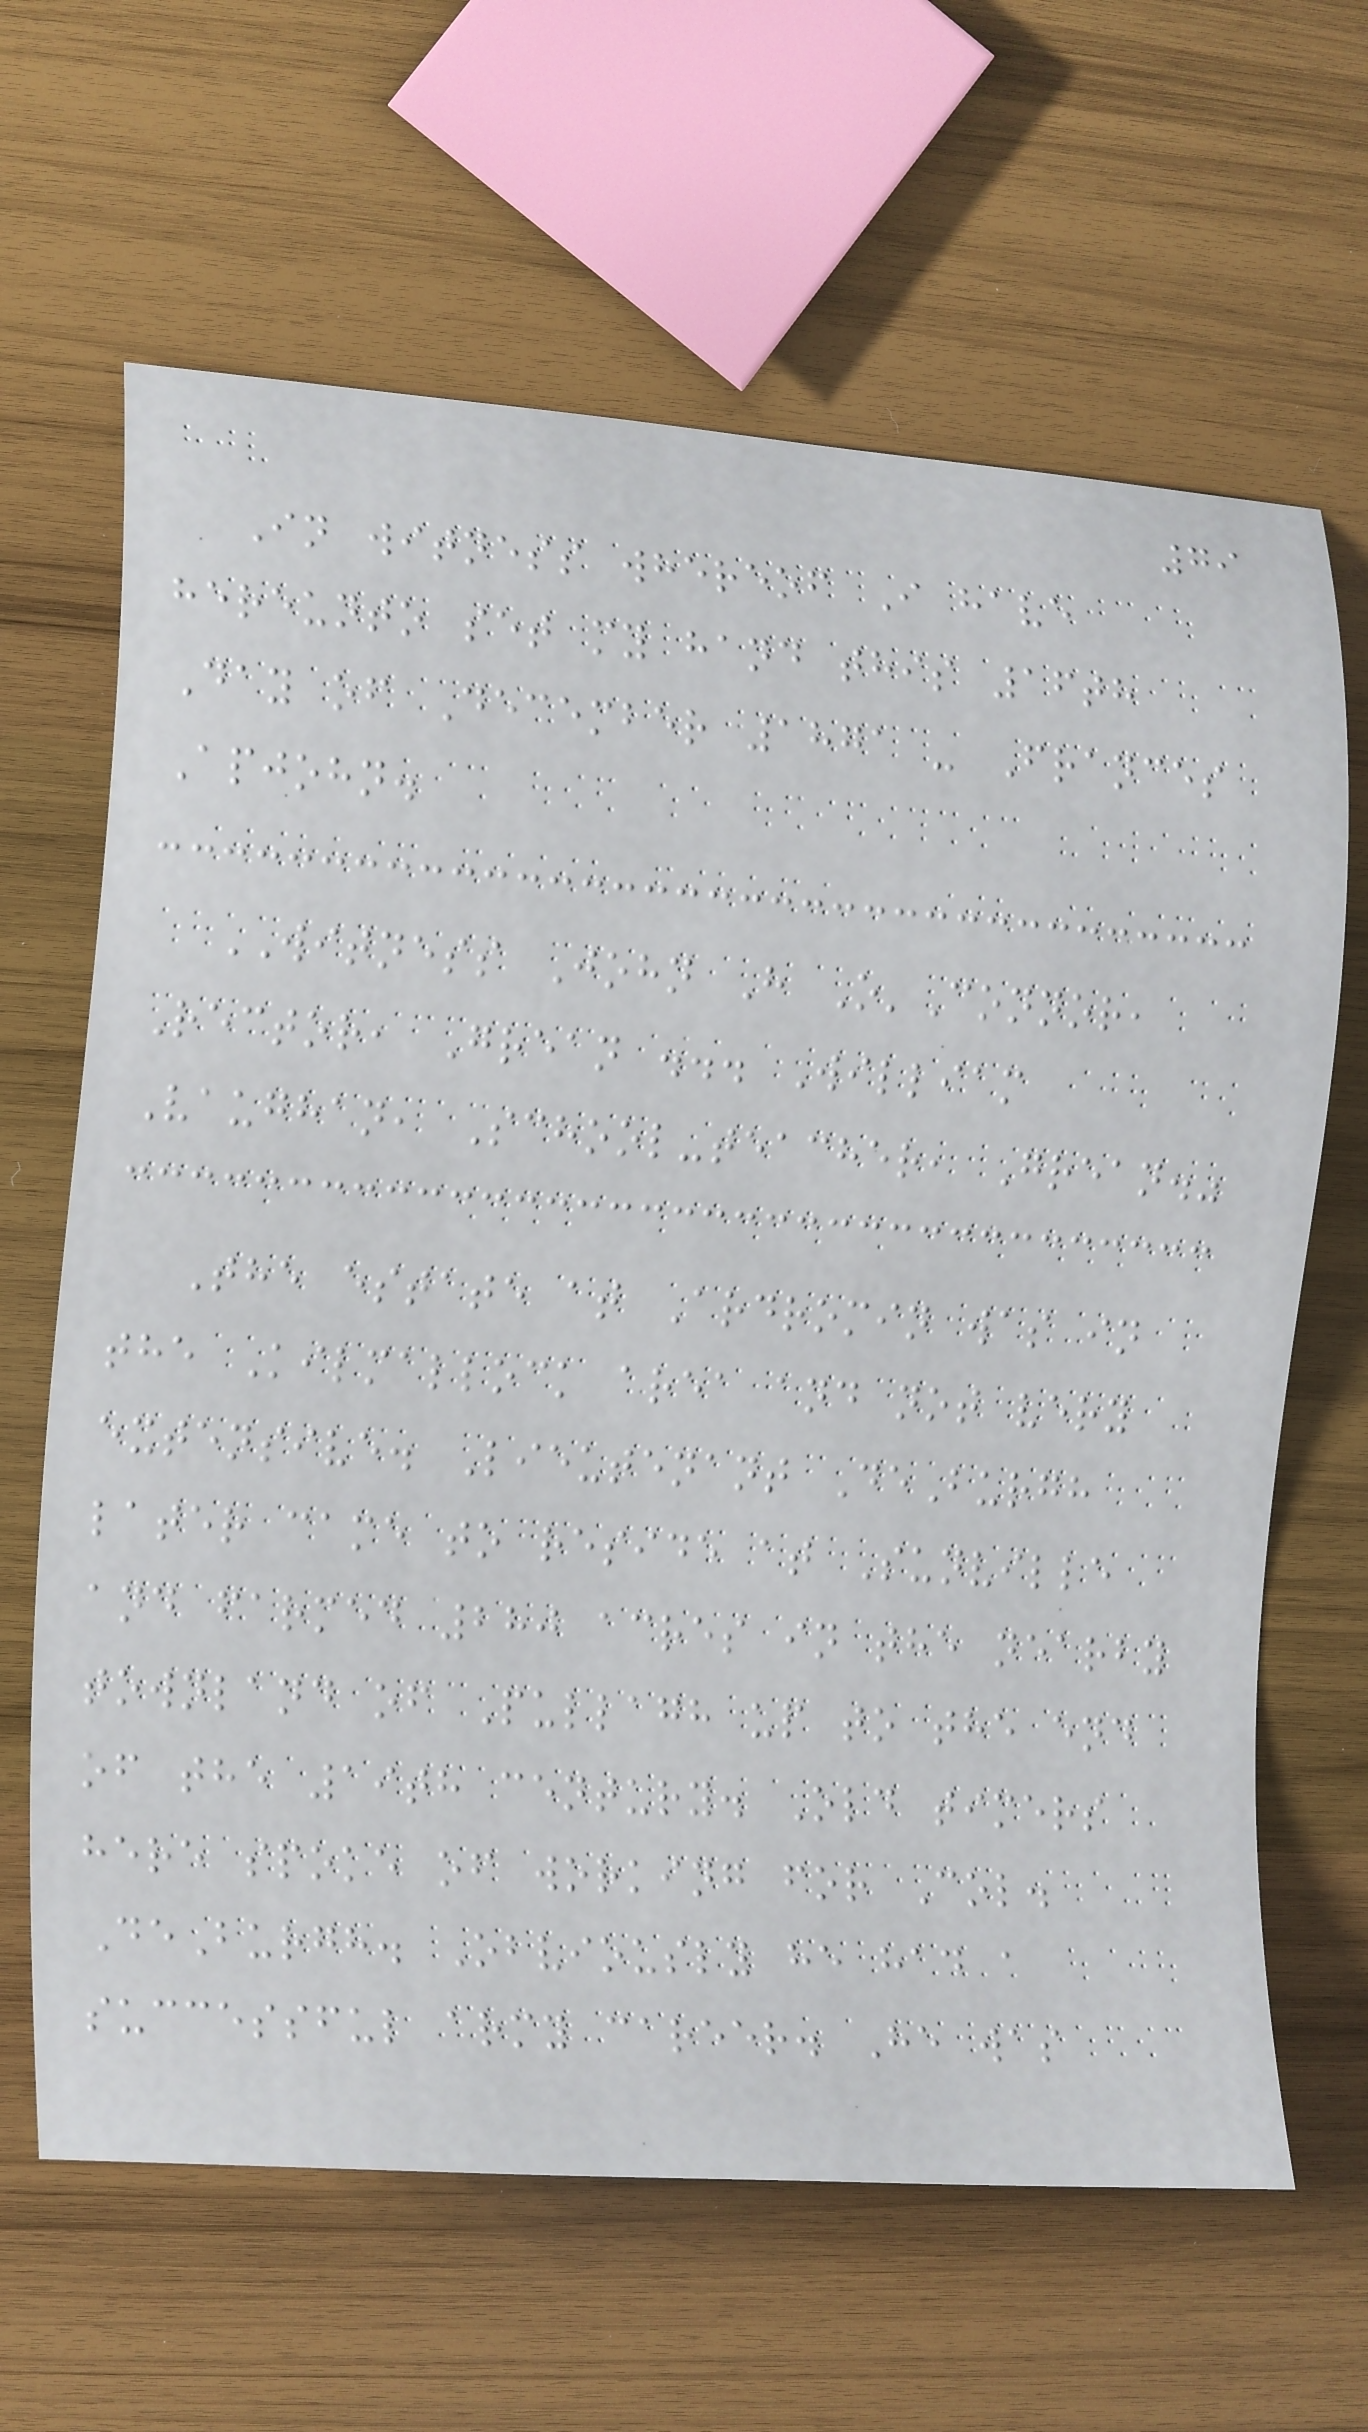79
In witness whereof I have
hereunto set my hand this 16th
Day of December 1871 - Frances
Apjohn.
WITNESS John H O'Connor,
Rector, Grean ... William
Vaughan, School-teacher, Grean."
The estate at Ardromin was in
the Kilmallock area and not very
extensive. Lieutenant DeBurgh
later came to reside at Sunville
and farmed 280 acres in the nearby
townland of Pullagh up to the end
of the 19th century. Old timers
here spoke of working for Col.
DeBurgh. Obviously he had a
successful army career. He was
